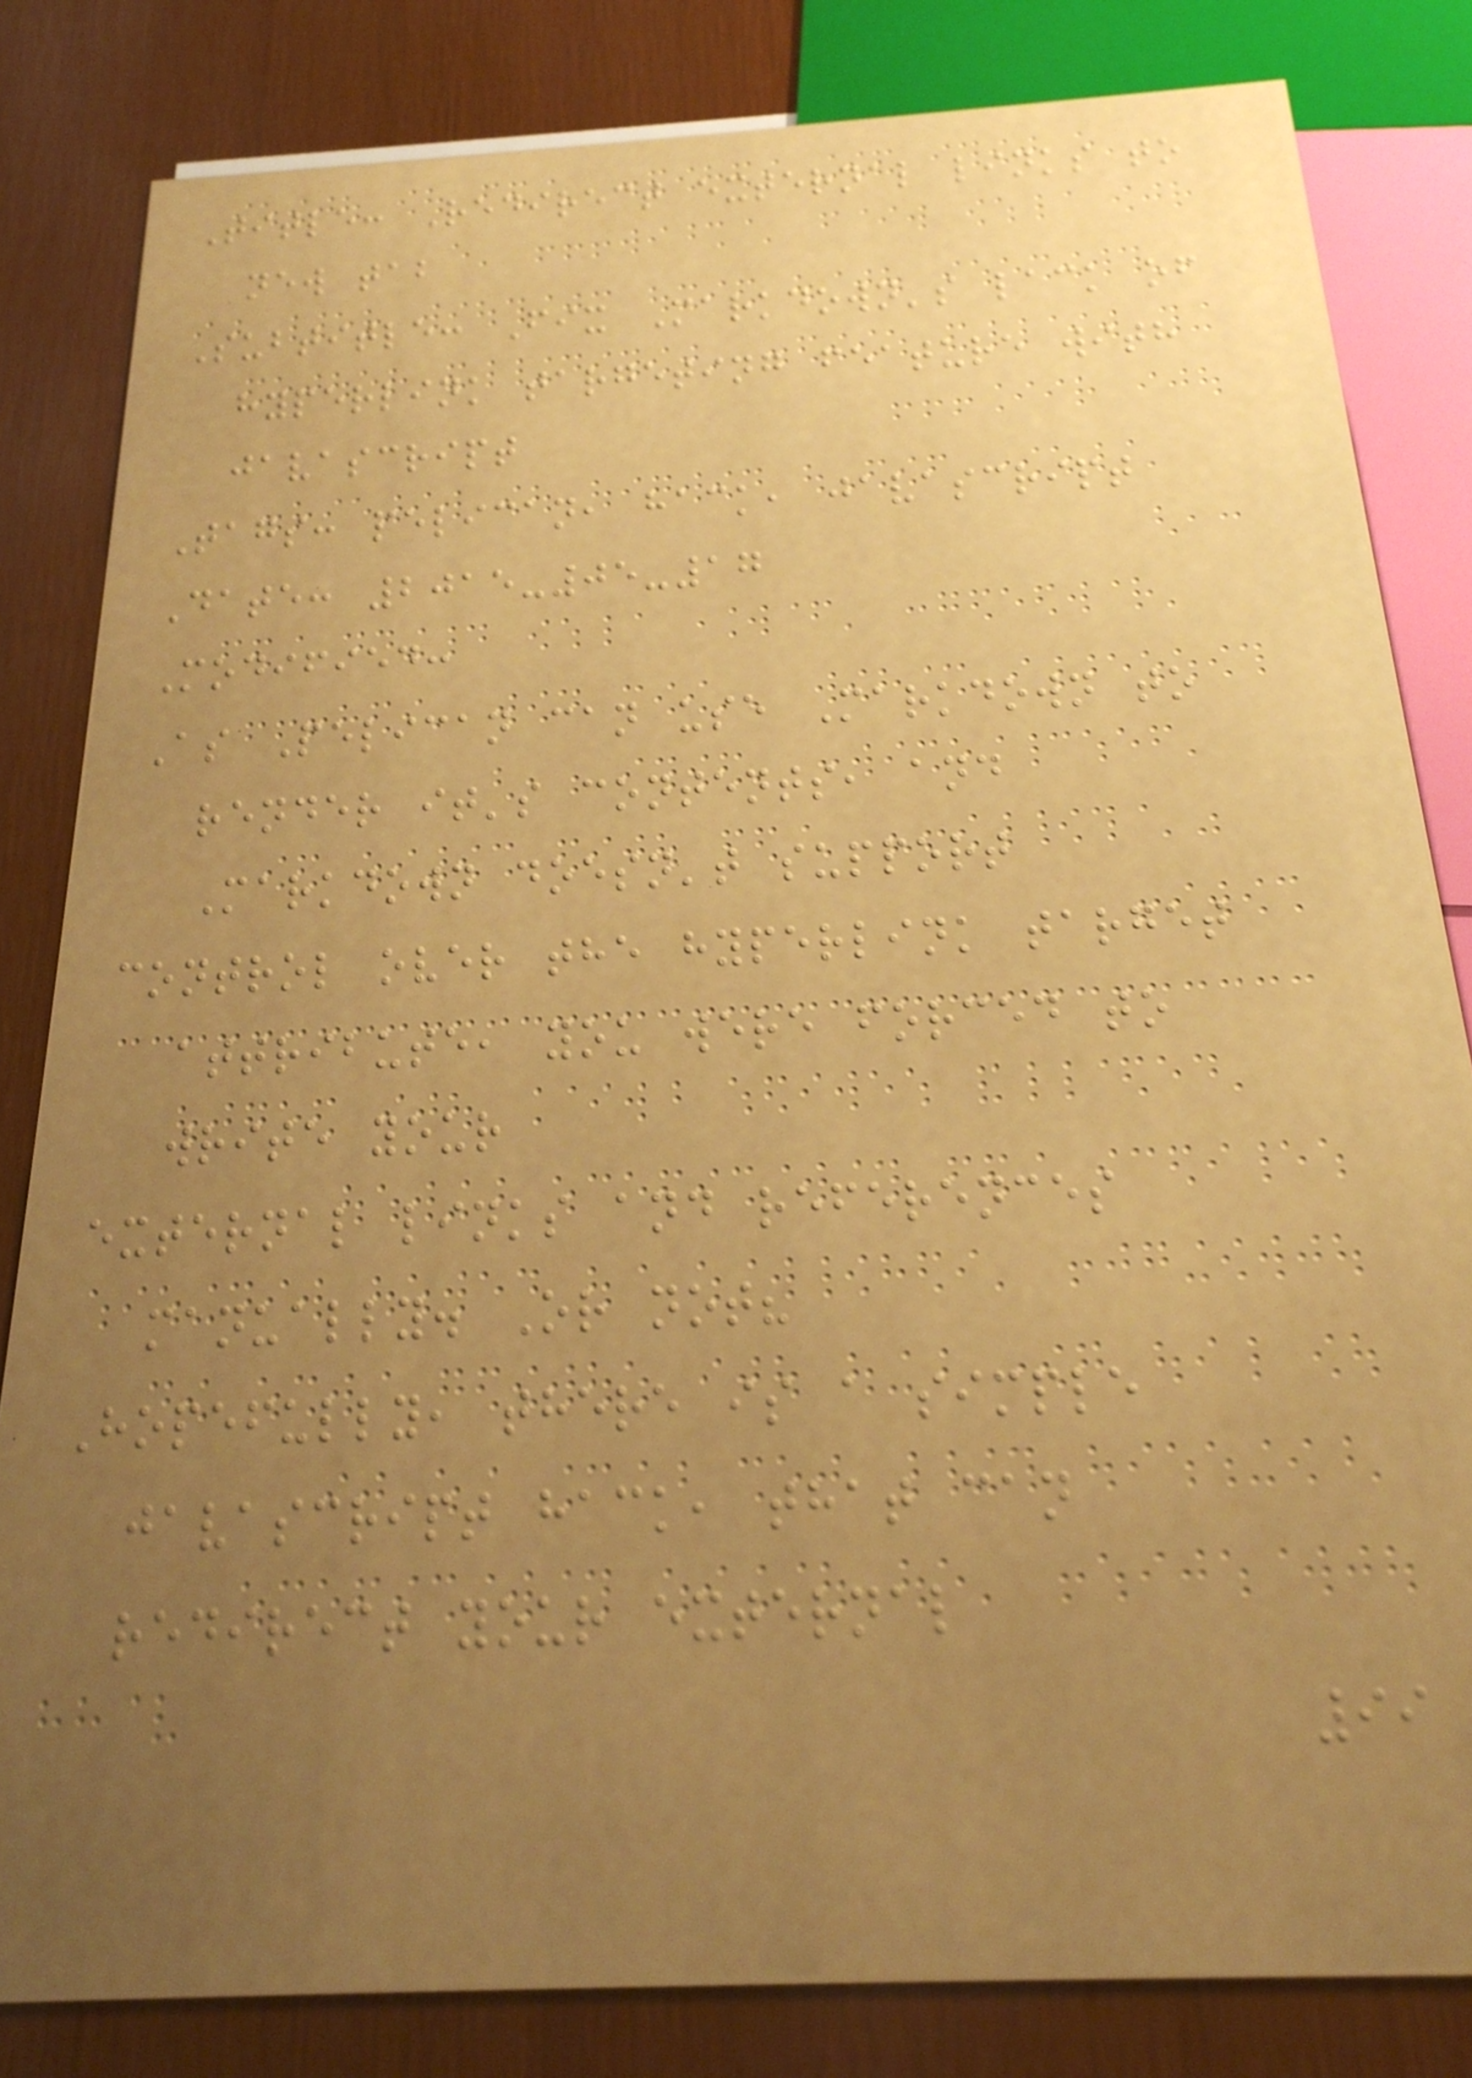Title: Redirect external links to
new tab
Subtitle: Fix Markdown's lack of
hyperlink targeting feature with
javascript
Tags: pelican, hack, javascript
Date: 2015-05-17
Modified:
As Pelican can use Markdown to
render it's contents, and
Markdown doesn't support
control over the hyperlink target
attribute, you were forced to
write your
external links and references
manually. Or not?
Hopefully, there is a simple
javascript hack, that can
redirect your external
99
